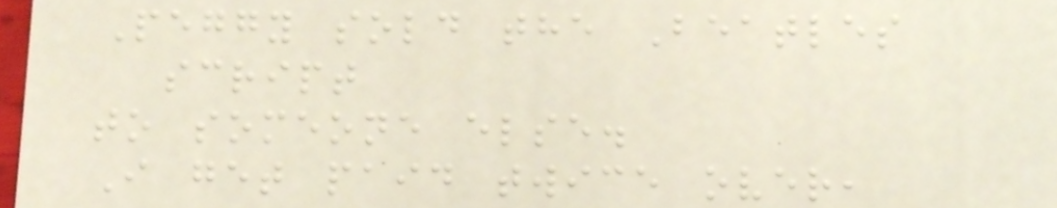Peggy sold the Beatles
script
to someone else.
I get paid twice over,
